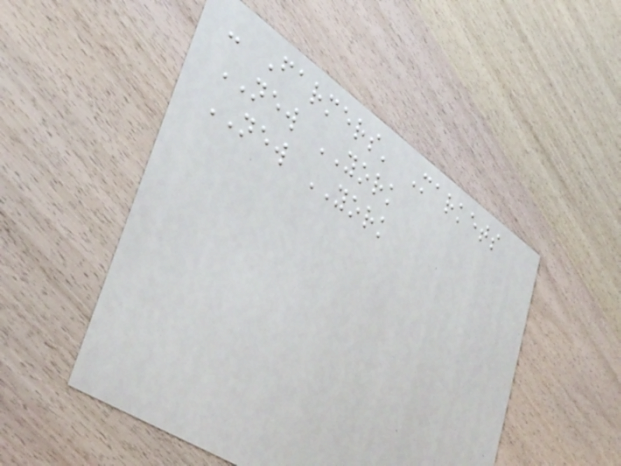- Farmers' Markets
NEW YORK
NEW YORK
